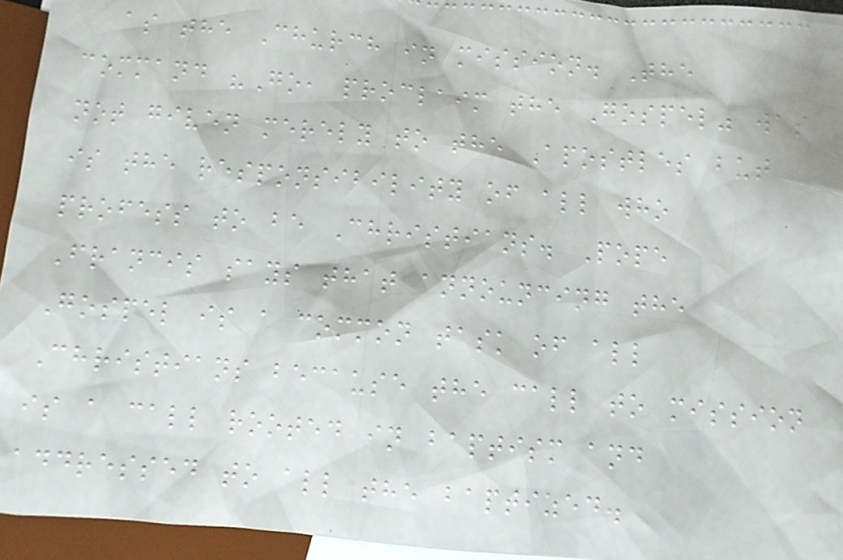as the Church in mission. The
command "Go, proclaim the Gospel" was
not given merely to the Apostles but
is the responsibility of all who
profess to be Christians. Pope
Francis says that announcing the
Gospel is a common task of all
Christians because the call to mission
is a call rooted in baptism and
addressed to all the baptized.
